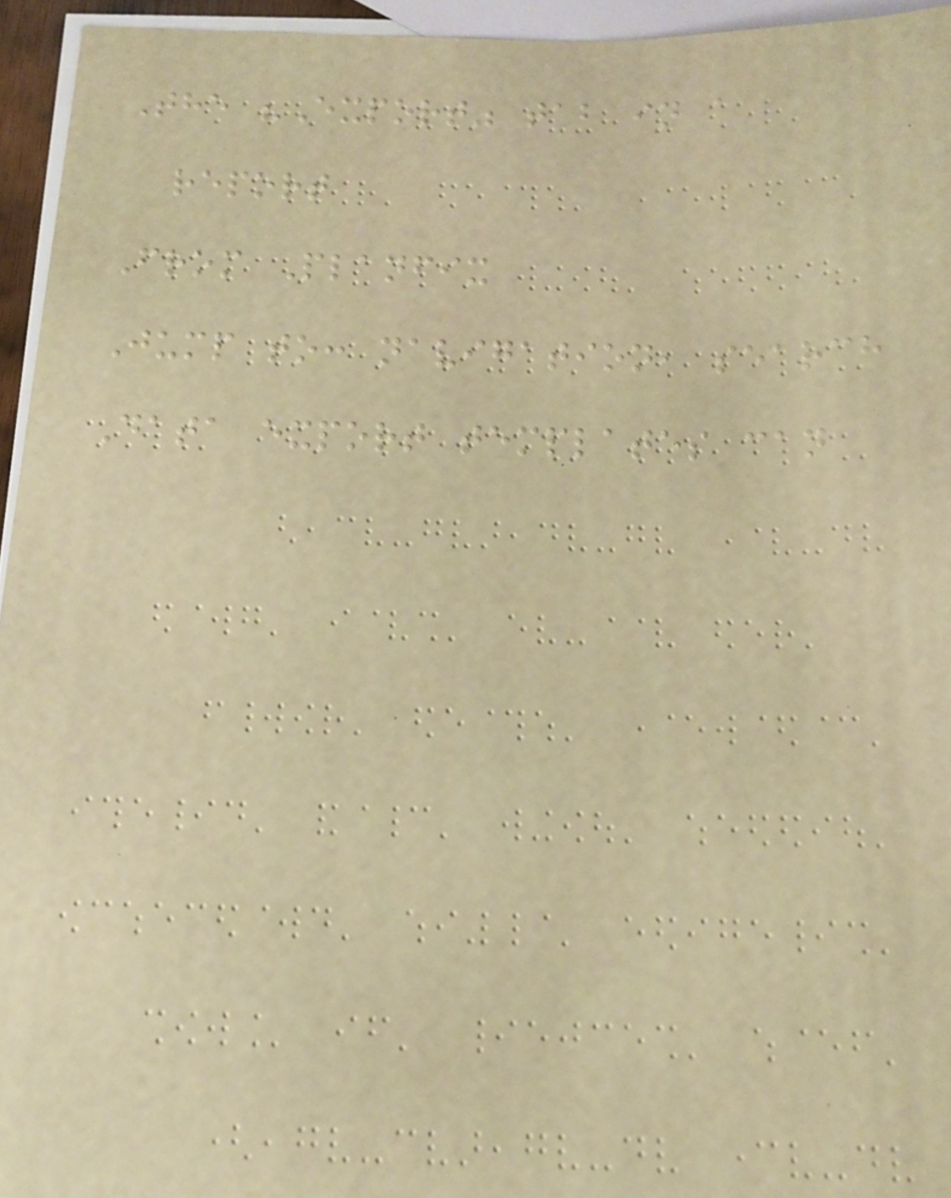The "Export" tab in a
report
From Planfix
Jump to: navigation, search
Data export templates can
